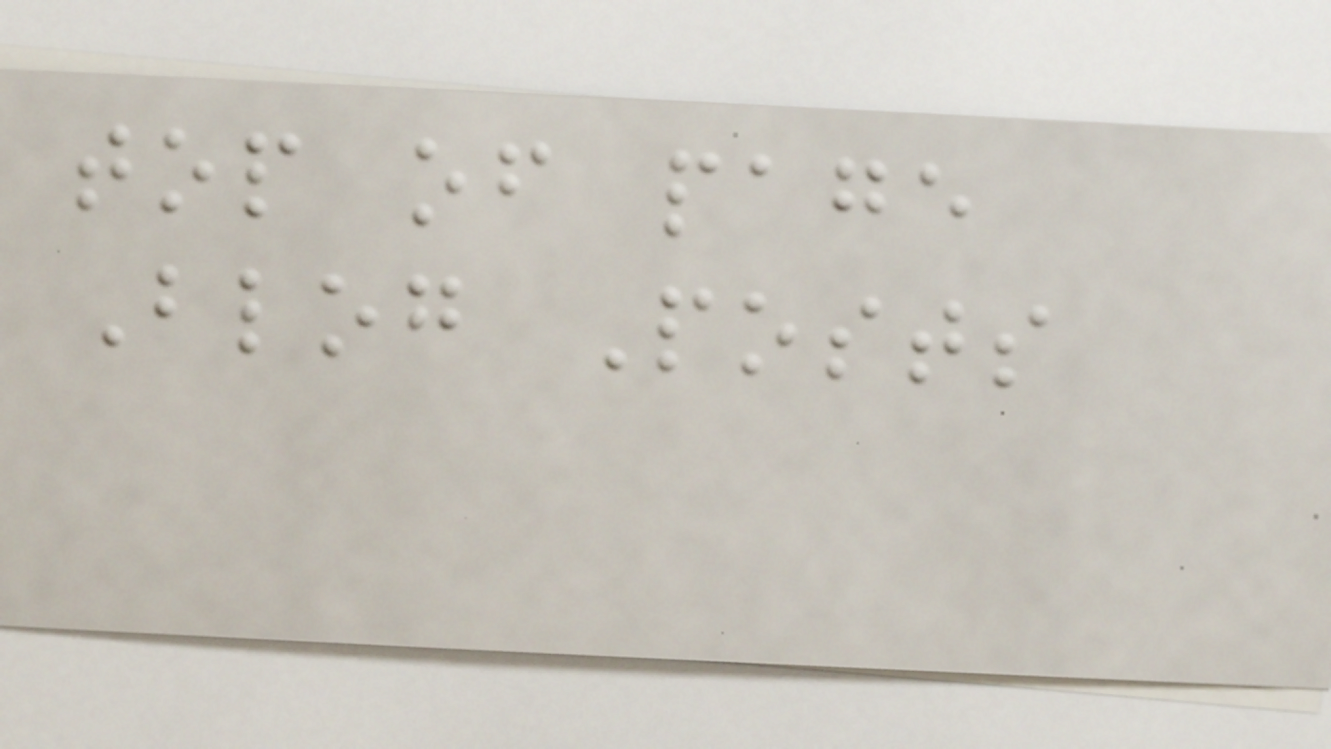top of page
Blog Posts
